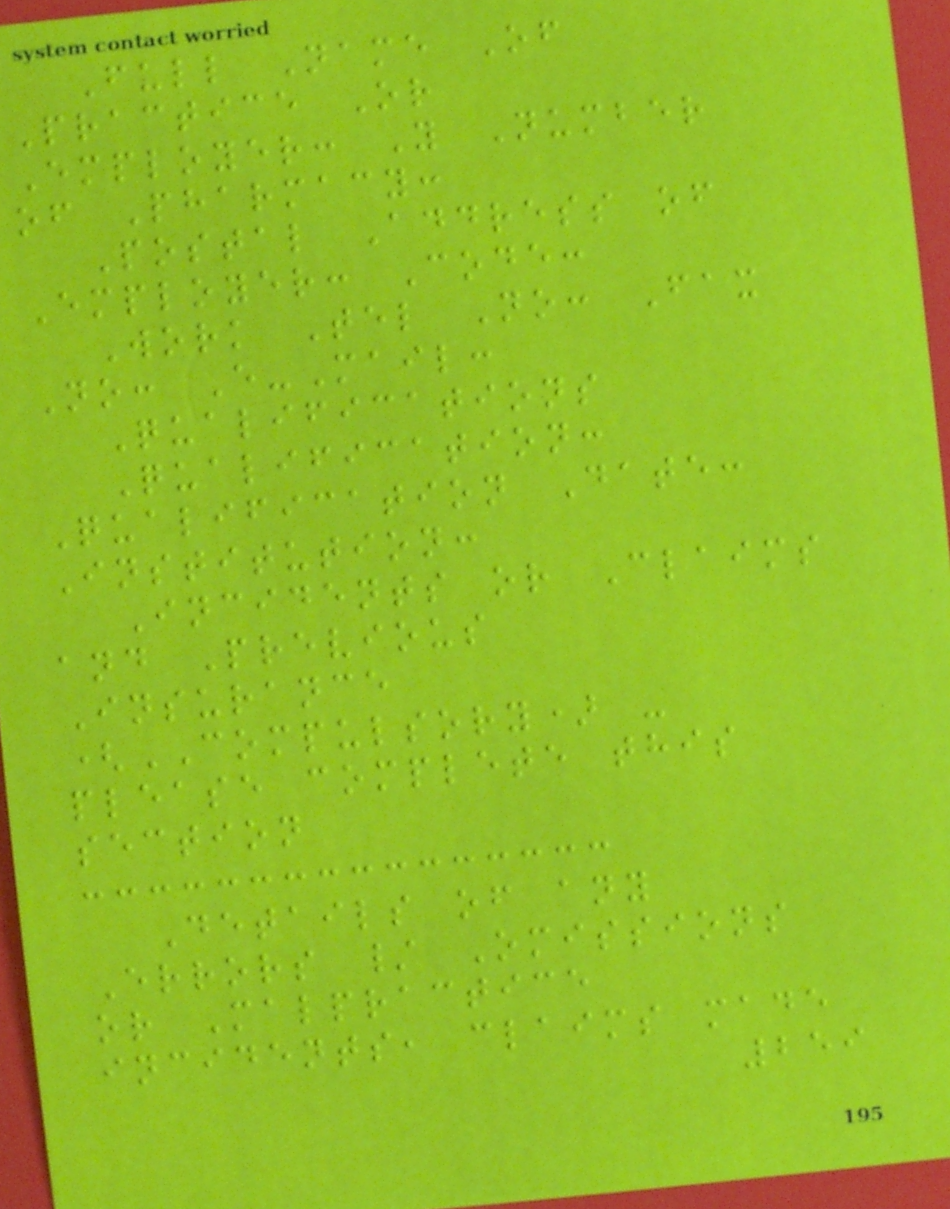Full Name Of
Practice Or
Employer: Y Number
of Pharmacy:
Postal Address of
Employer: Code:
Work Tel No: Fax
No: E-Mail:
Qualifications
Qualification:
Qualification Date:
Institution:
Incidents or Claims
and Previous
Insurance
(COMPULSORY) -
please complete this
section
Details of any
Errors / Omissions
or Malpractice
incidents, claims made
259
